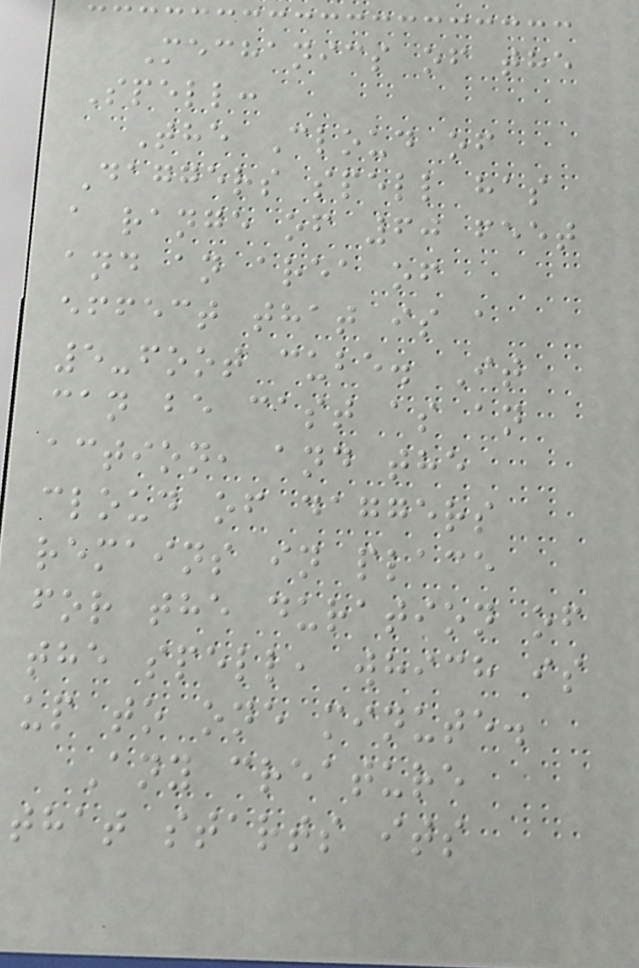Mechanics of the
Spell:
The Cloud of
Daggers spell has
a range of 60 feet
and an area of
effect that is a
5-foot cube. It
can be cast as an
action, and the
cloud of daggers
remains in place
for the duration of
the spell, which is
up to one minute.
Any creature
that starts its
